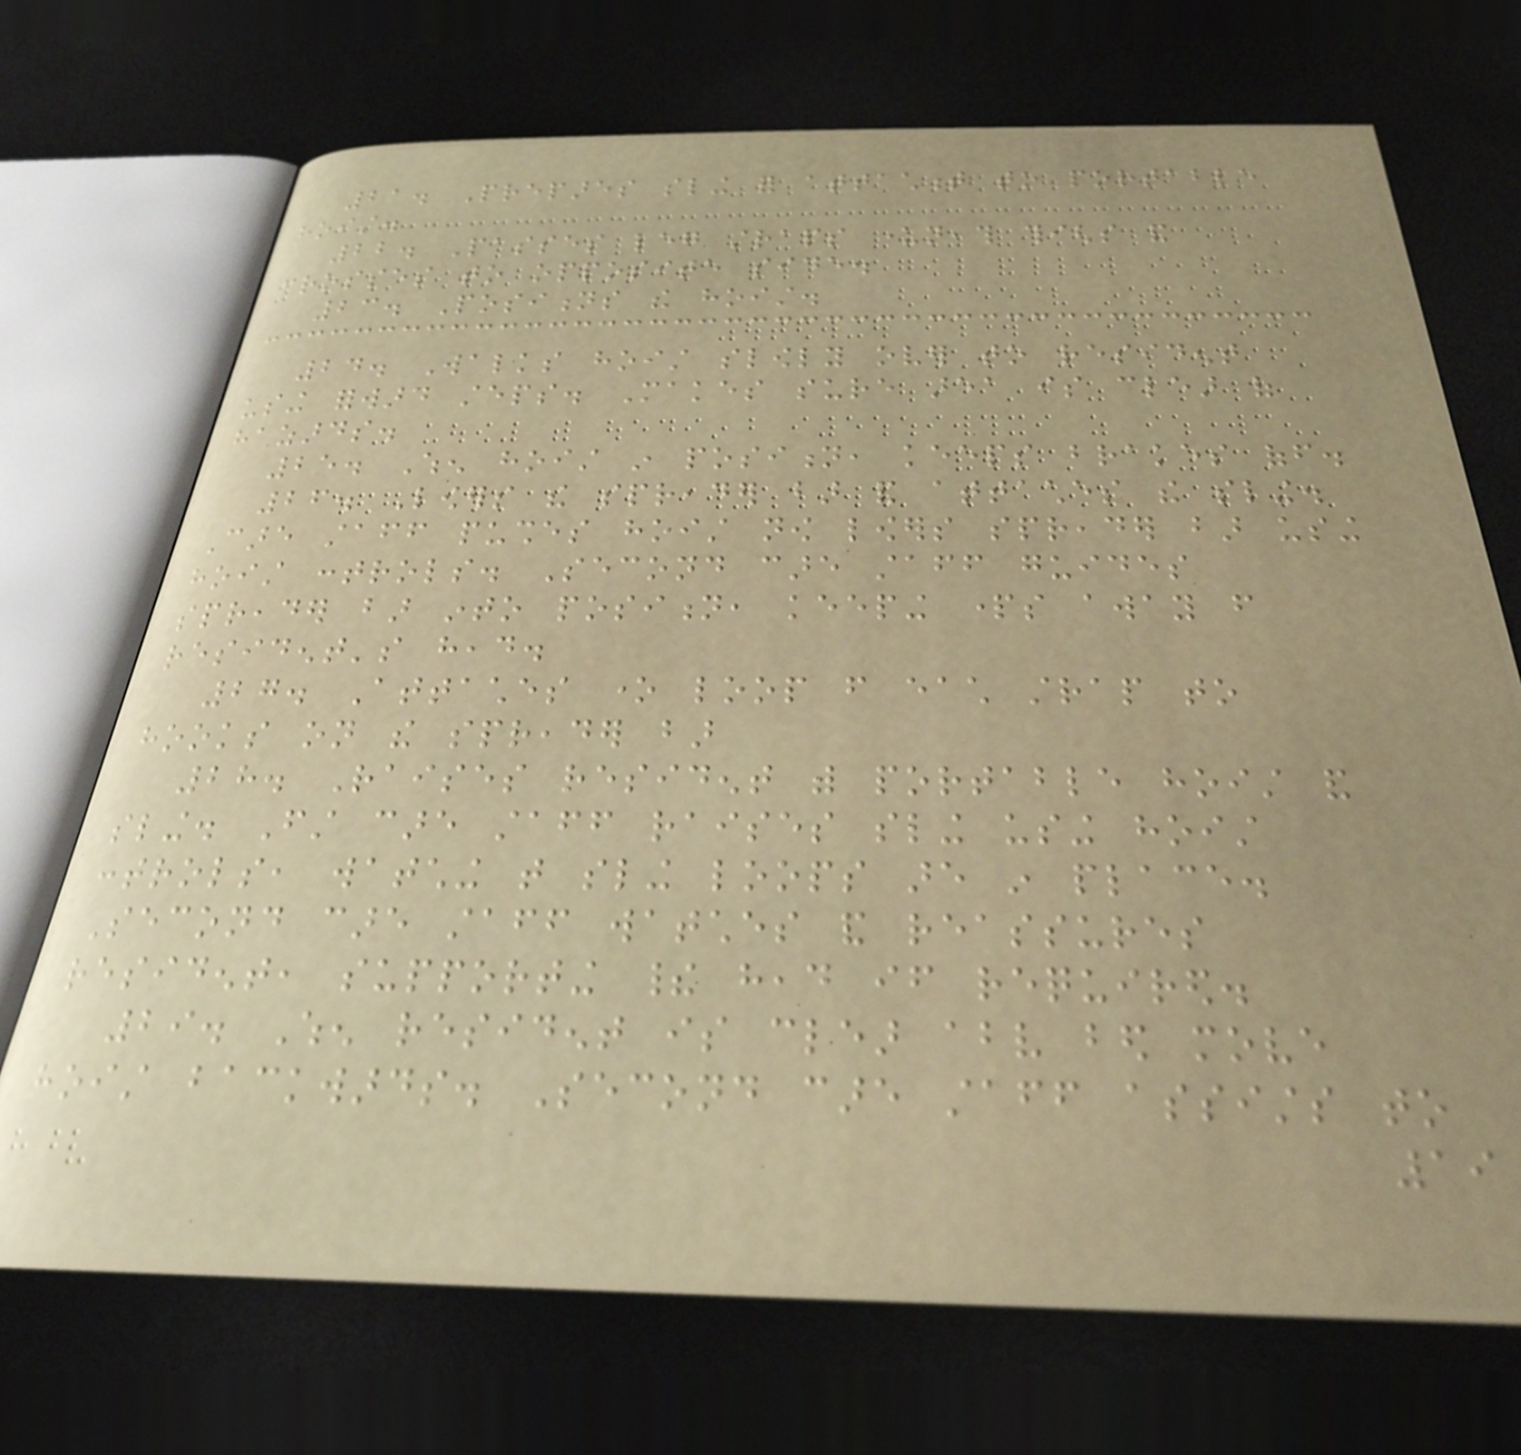21. Prepares sling for attachment to portable
hoist.
22. Passes leg straps underneath thighs and
crosses to opposite side.
23. Positions the hoist.
24. Walks hoist slowly over to resident
using forward steps. Makes sure area is clear of
hazards.
25. When hoist in position, keeps brakes off.
26. Lowers the spreader bar and attaches the sling.
Care staff pushes hoist now lowers spreader bar using
hoist controls. Second care staff guides
spreader bar into position, keeping parts away from
resident's head.
27. Attaches one loop from each strap to
hooks on the spreader bar
28. Raises resident with portable hoist and
sling. First care staff raises sling using hoist
controls, watching that sling loops are in place.
Second care staff watches and reassures
resident, supporting their head if required.
29. When resident is clear above bed move
hoist backwards. Second care staff assists to
19
